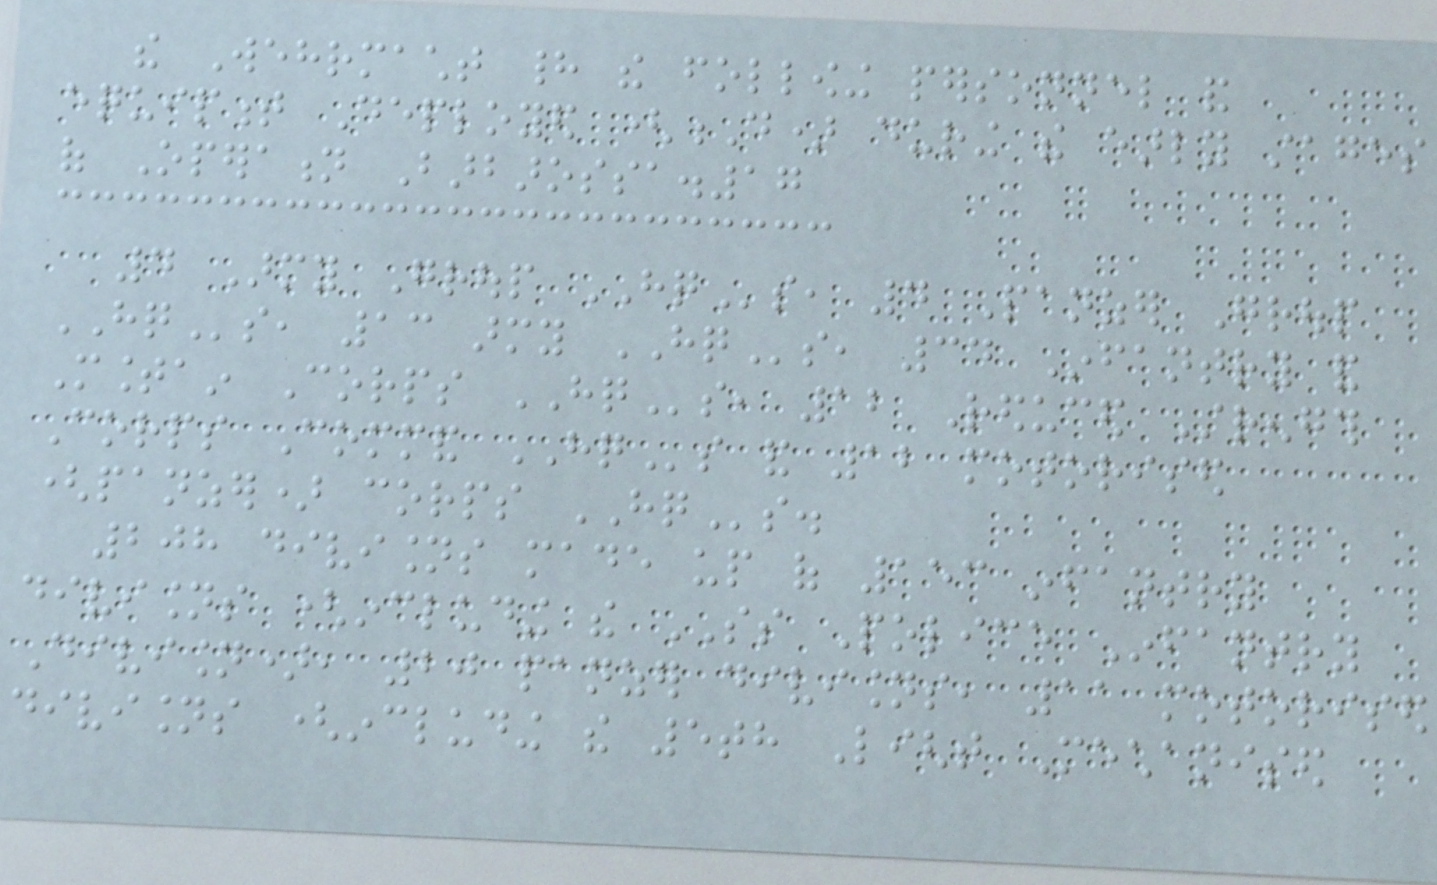the Wehrmacht had the following personnel and
equipment Deployed (D) during the early stages
of Operation Barbarossa.17
4 Army Group HQs, 4 Panzer Group
HQs, 13 army HQs, 34 Infantry and
Mountain Corps HQs, 12 Reduced Strength
Corps Command HQs and 12 motorised
(panzer) corps HQs.
208 divisions made up of 153 infantry
divisions (including the SS Police Infantry
Division), 20 panzer divisions, 11 motorised
divisions (including the 5th Light Mechanised
